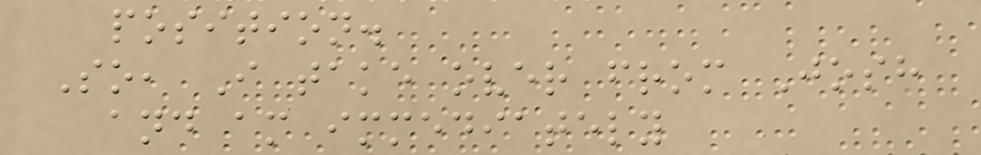position.
So, I take over from Josh
and am immediately
